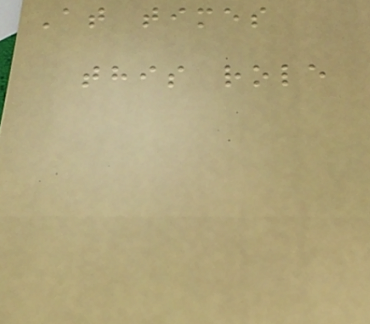At times
this role
